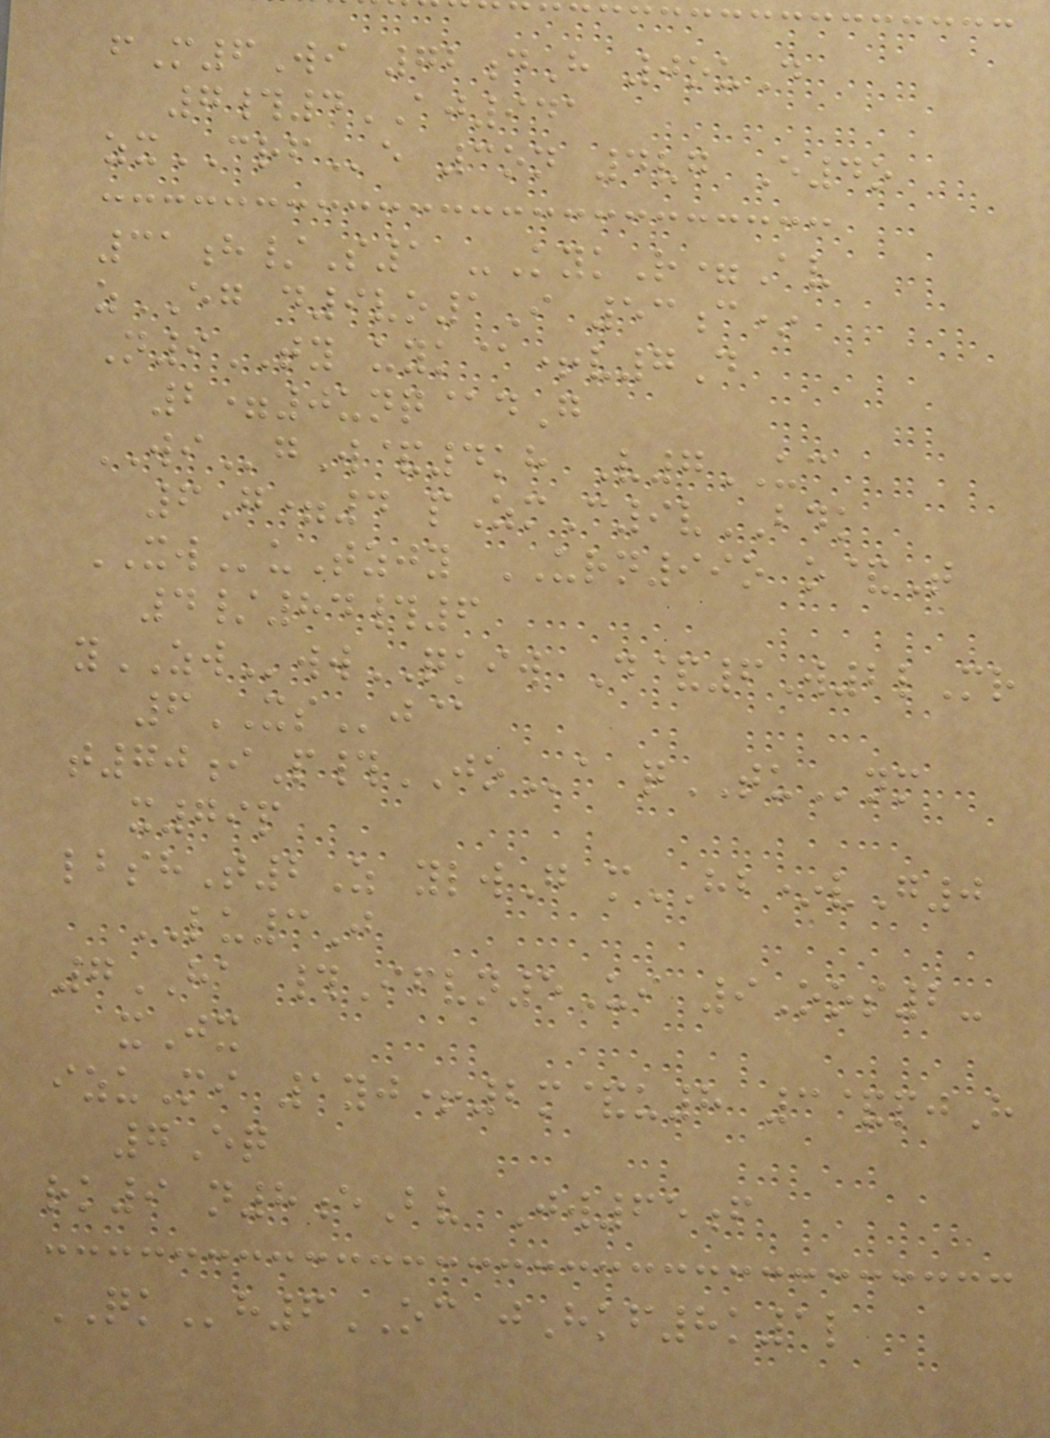fM6Wi 72dH 0ouD
7#4AJ941
zxCRFe 3on 4vg E4o
31h/S1 -KykR=Av
zEG d9vo1I 53c*
N9TY uyk@+v7D
2=0unq@dG
WIgW&4kh V7UC
6G=4 pZmC9vBDK
XWuTzjy URN99o o&T
4/84#6
yZWwwQKIW D&6W2lMr
6XSj@
t70iP#JOa qTUnm
x79p
lbshT2Z ylwG mHB*vG0
LU3J
7HA #Ifvn5Ui 9Oos2-
xJx
izuMi 1yj+2m&u8 3&pjH
7Eq
rk9 n8eBv Jw65f
QKh6OC jHkf8k1l
